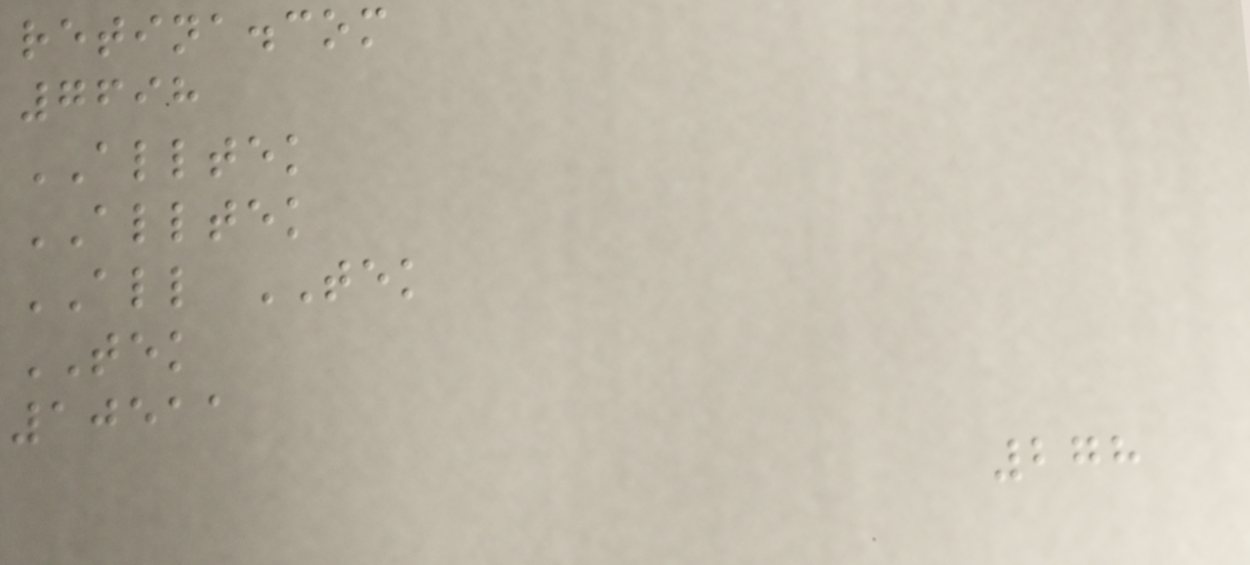retina.com
7698
ALLTEK
ALLTEK
ALL TEK
TEK
10511
278
